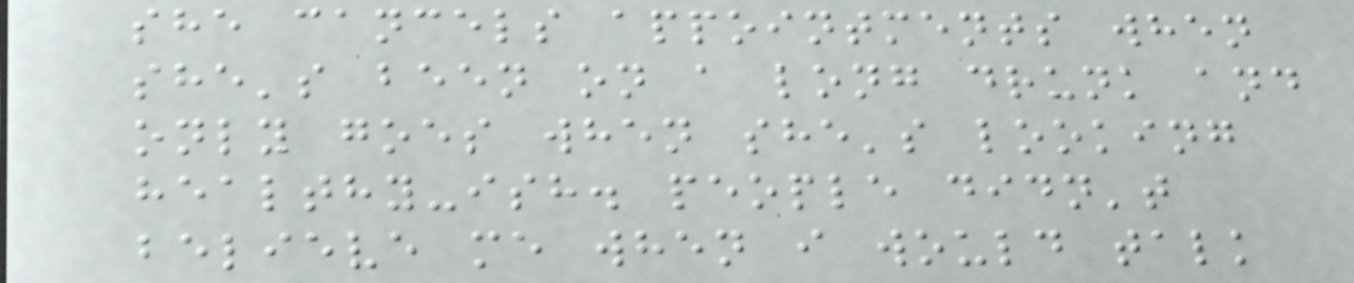she cancels appointments when
she's been on a long drunk and
only goes when she's looking
healthy-ish. people didn't
believe me when i would talk
